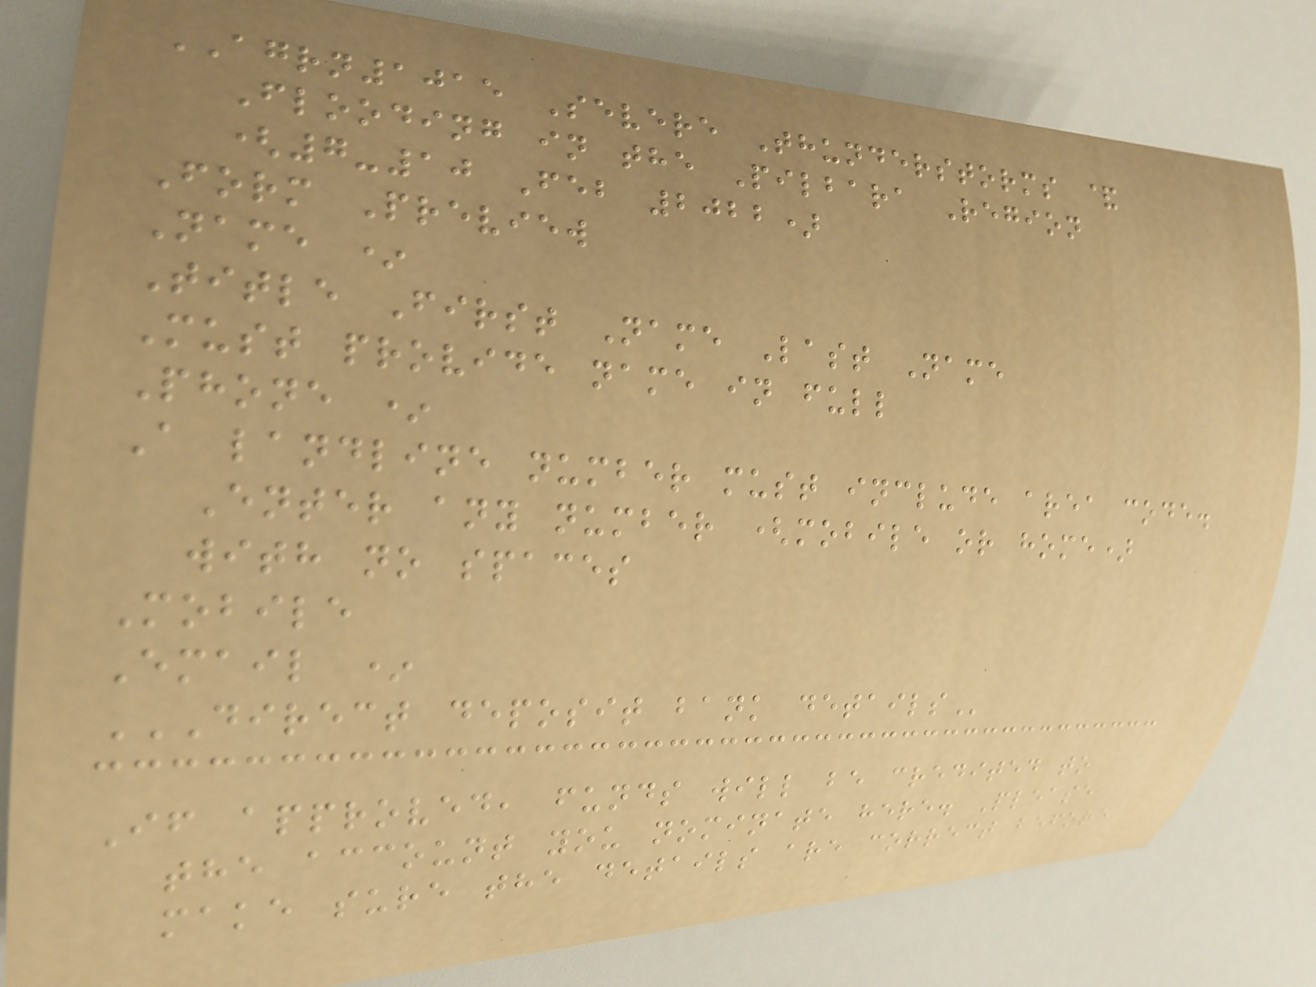AGRN1015 Severe Thunderstorms &
Flooding in the Pilbara Region
(7-10 Feb 2022)
Form Preview
Name *
Title First Name Last Name
Must provide name in full
Phone *
A landline number must include area code.
Enter any number (mobile or home)
with no spaces
Mobile
Email *
DIRECT DEPOSIT BANK DETAILS
If approved, funds will be credited to
the account you nominate here. Please
make sure the details are correct before
